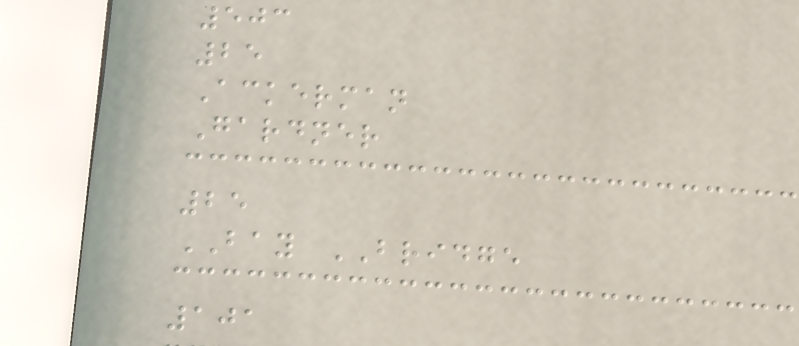503
25
Ackerman
Gardner
25
BAY BRIDGE
101
